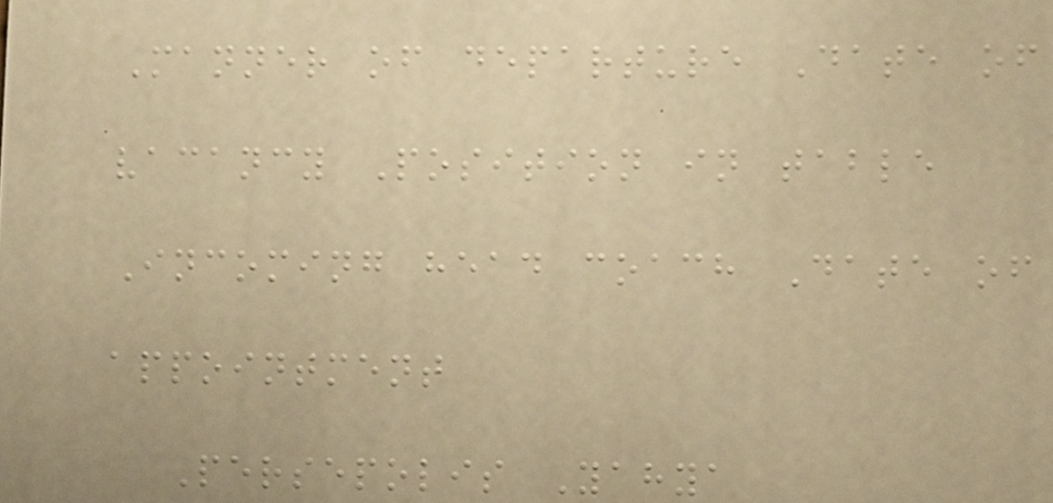Manner of departure Date of
vacancy Position in table
Incoming head coach Date of
appointment
Persepolis Yahya
